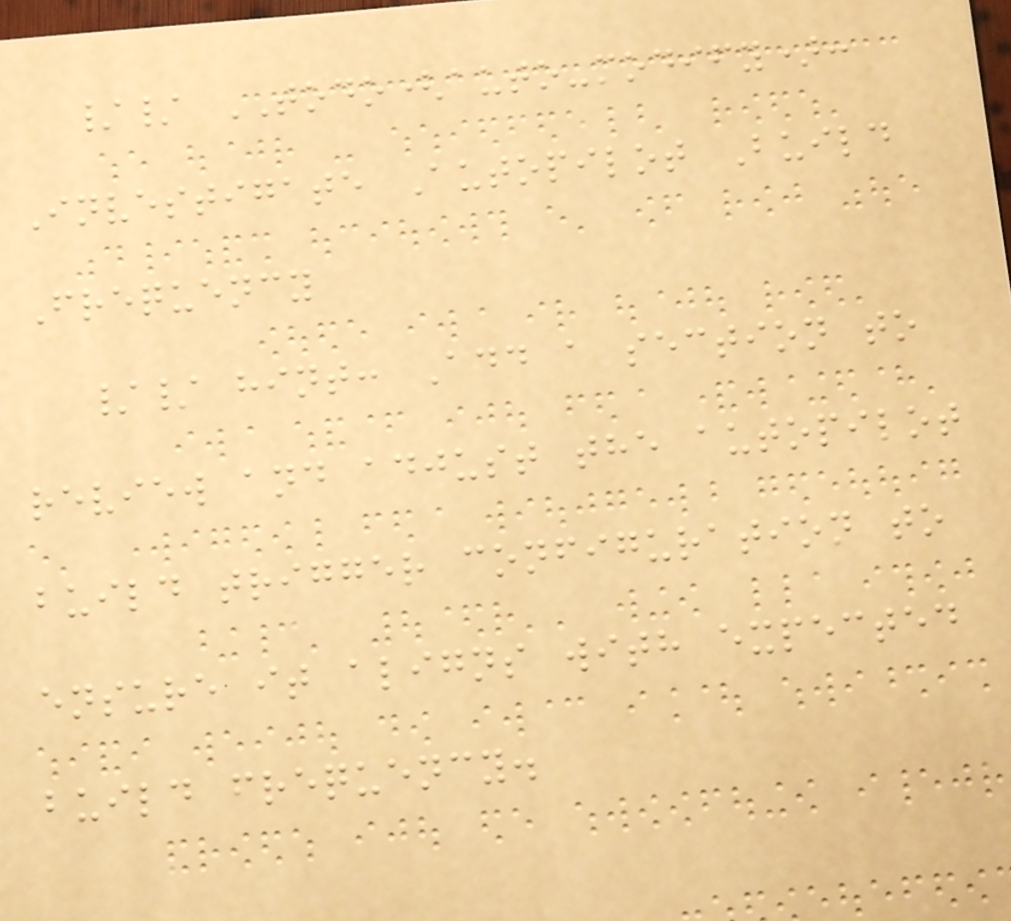// TODO(auto-modify):
Investigate Autopilot Build
Frequency
// hint: Add a section to
review and adjust the autopilot
build trigger configuration to
ensure it aligns with expected
build frequency.
